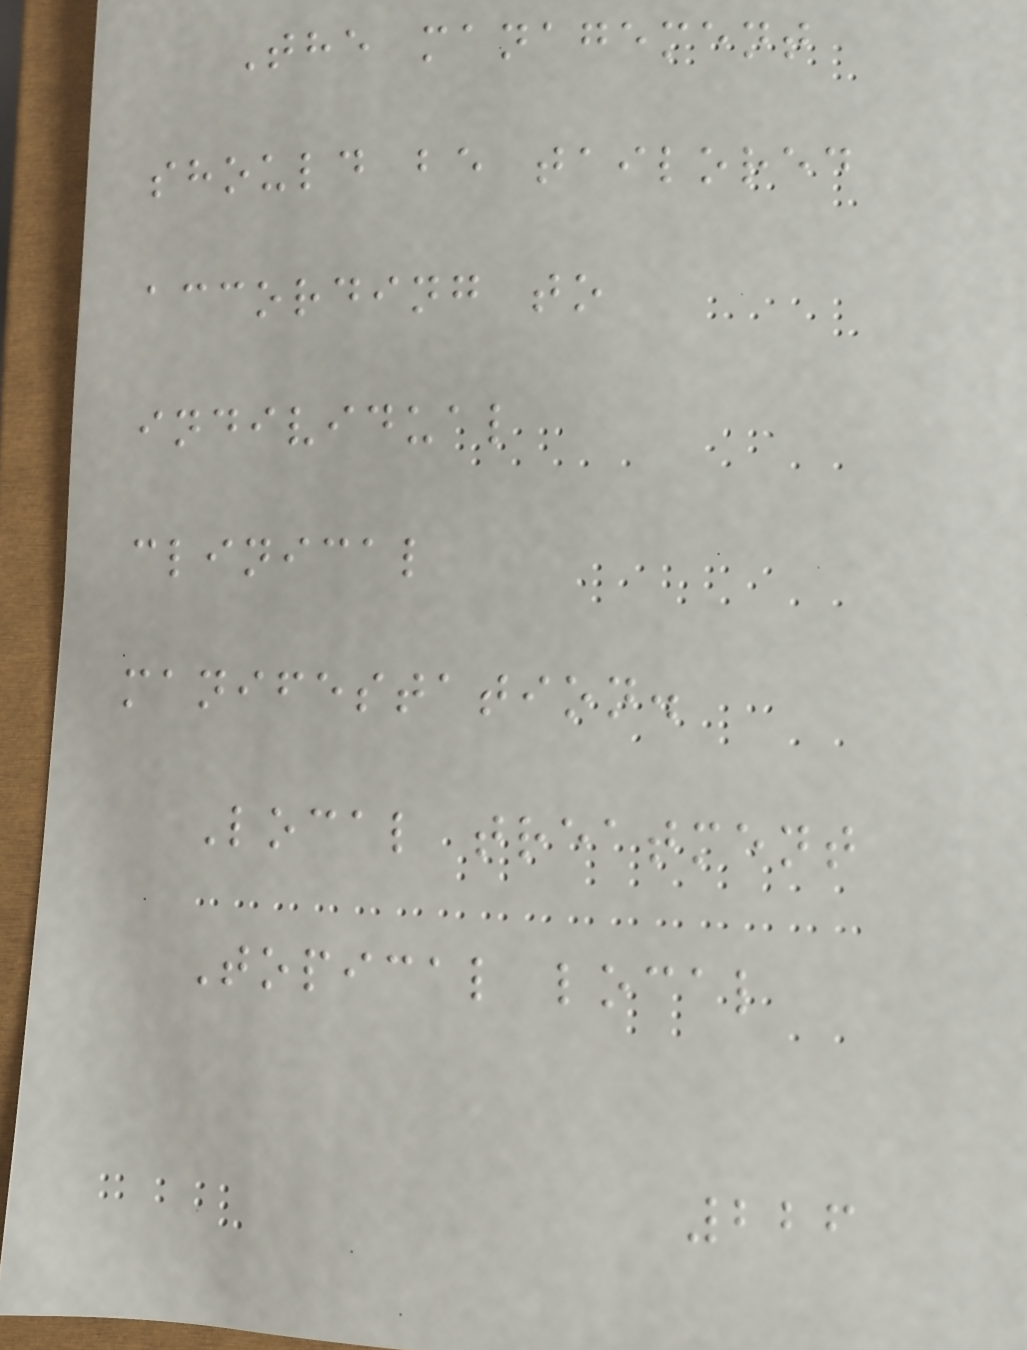The management
should be tailored
according to
individual
clinical
manifestation.
Local treatment
Topical local
226
